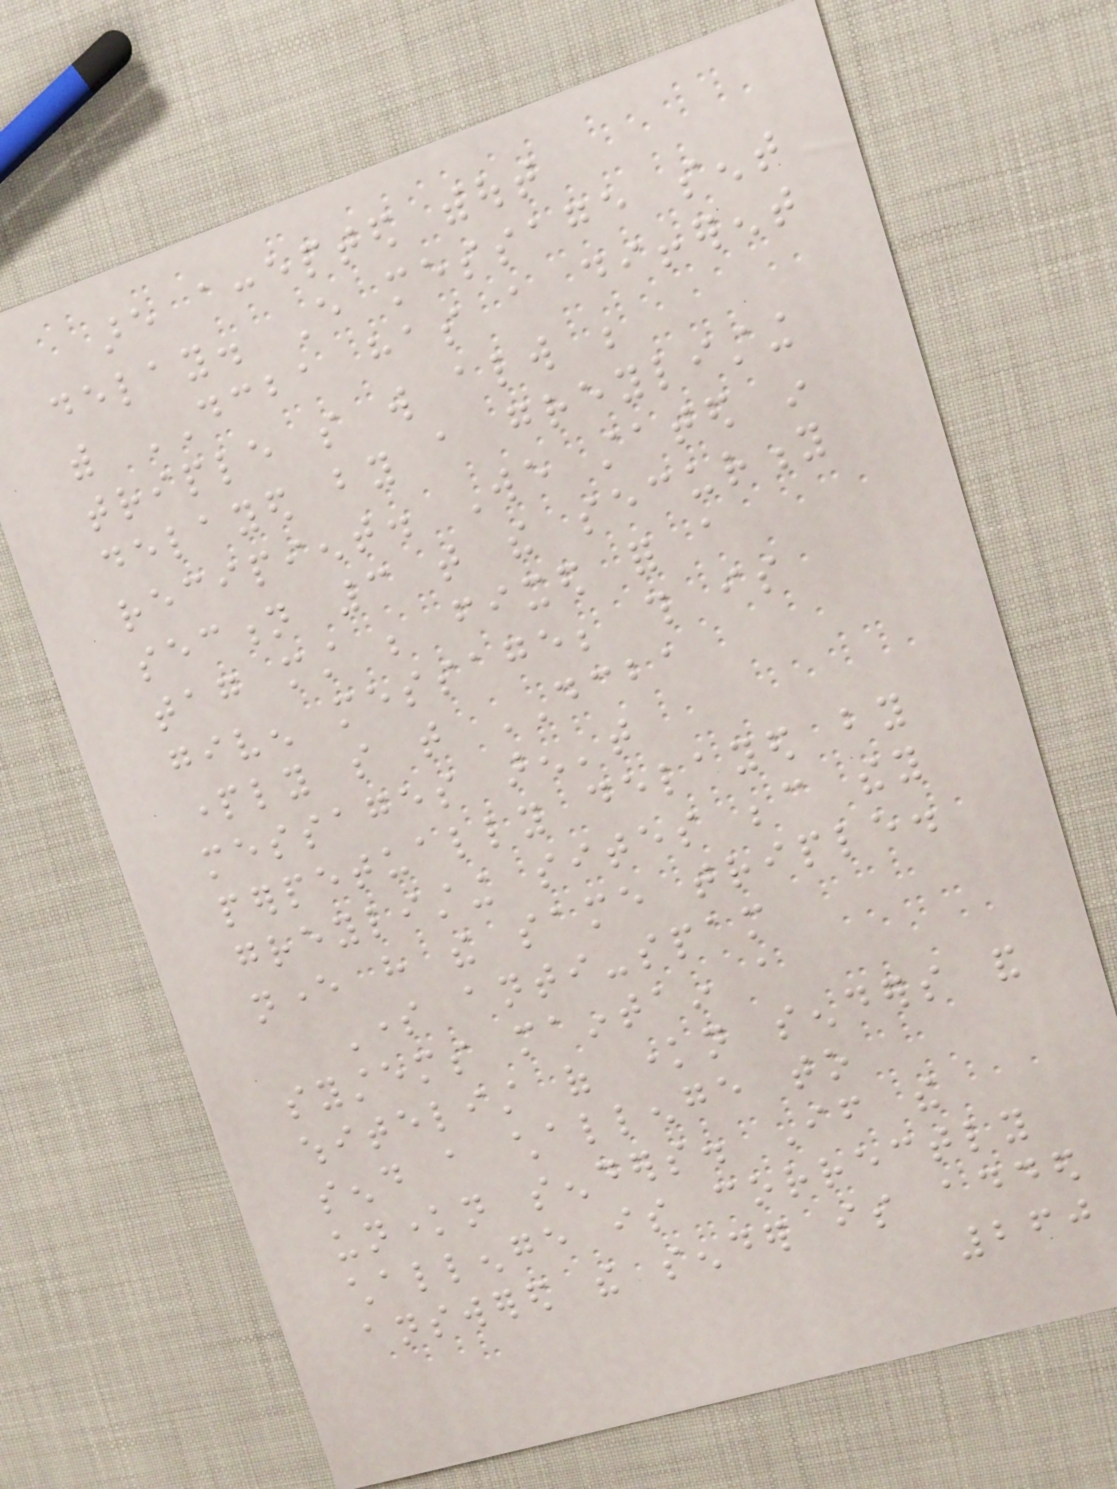are accepted without
delay. Every message sent
with DCBA has a different
triple so will always be
delayed by a greylisting
recipient. We stated in
section 3 that the security
tag must be fixed for a
given message; this is
partly so that DCBA
messages aren't
perpetually delayed by
greylisting sites because they
never have the same triple.
Some anti-spam
systems maintain a
whitelist of known senders and
send a challenge to
unknown senders. If the
challenge is correctly
answered the sender is added
260
